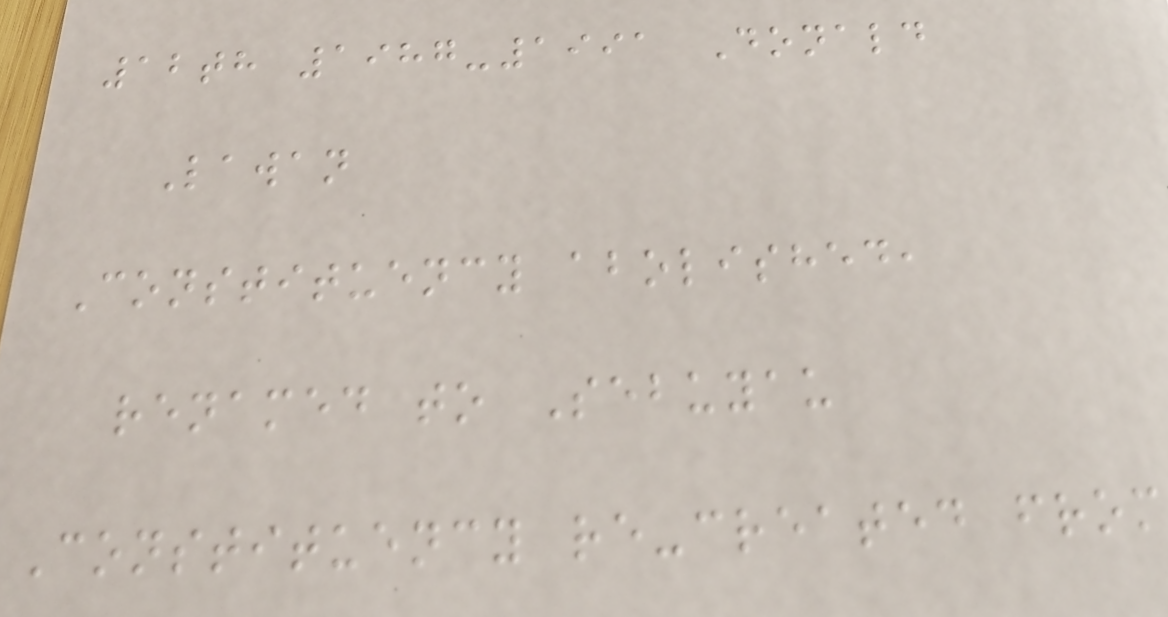12th 1987-1991 Donald
Lawan
Constituency abolished,
renamed to Sebuyau
Constituency re-created from
